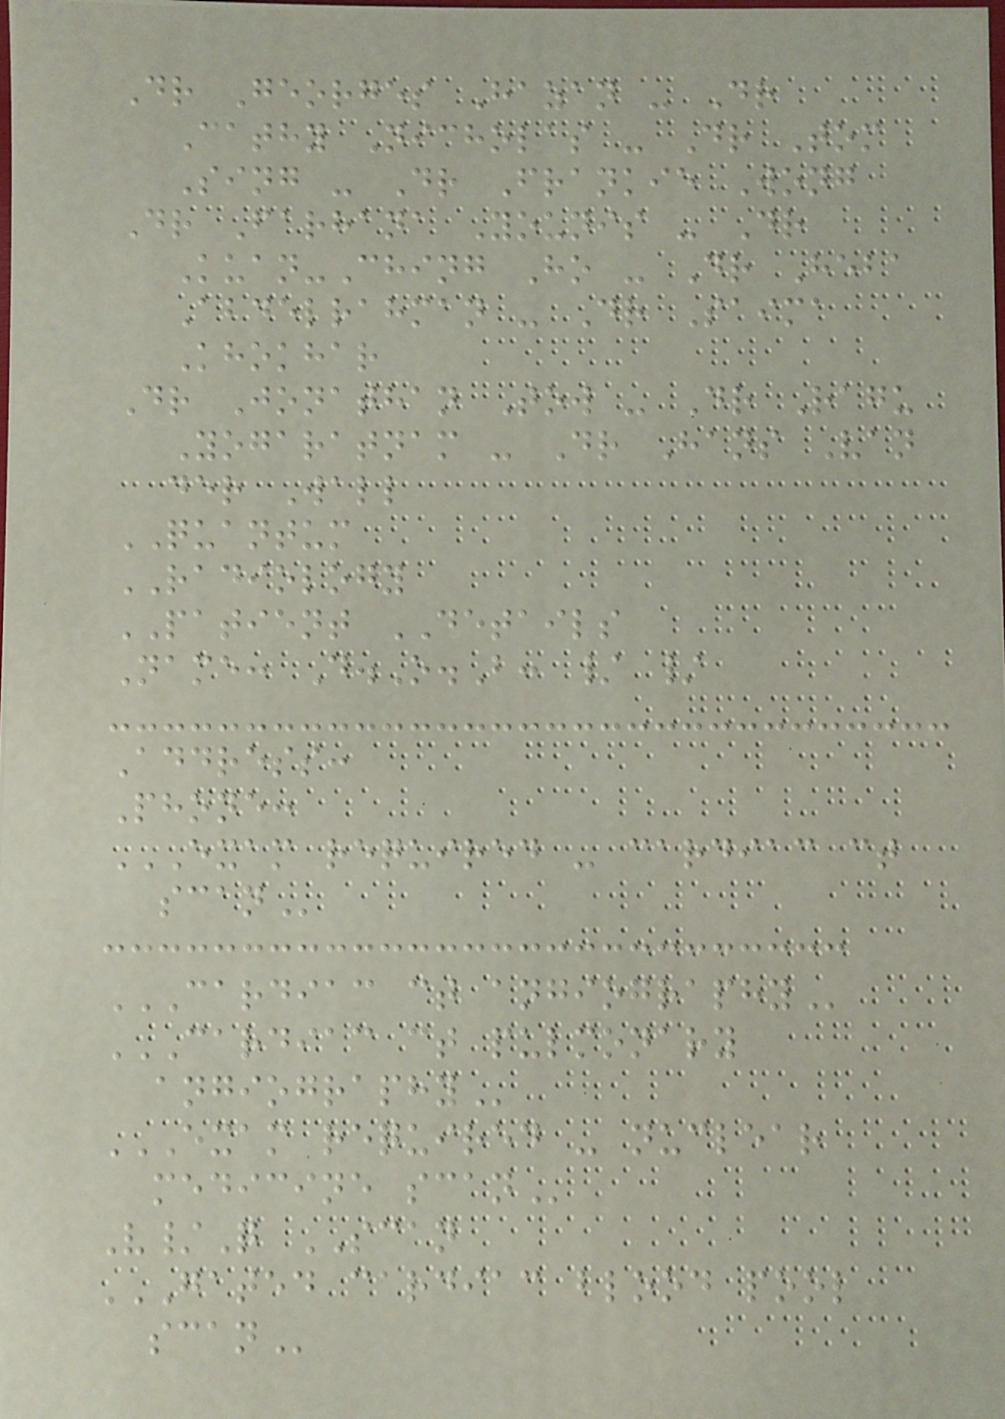Dr Georges Hazan - Dr
Cathy Nicholas - Dr Tom
Sing - Dr Frankie Wong
Dr Farhana Younis - Dr
Kuan-Ching Ho - Dr Heba
Abdelrahman - Dr Saima
Khokhar
Dr Jonathan Tow - Dr Ragu
Yogaratnam - Dr Hans Van
der Wall
QUANTUM
RADIOLOGY
PATIENT DETAILS
Name: D.O.B: / /
Address:
Phone:
EXAM REQUIRED - CARDIAC CT
SCAN
CARDIAC CT ANGIOGRAPHY
CARDIAC CT PULMONARY
ANGIOGRAPHY
EXAM REQUIRED - NUCLEAR
MEDICINE SCAN
V/Q SCAN
GATED CARDIAC BLOOD POOL
SCAN
